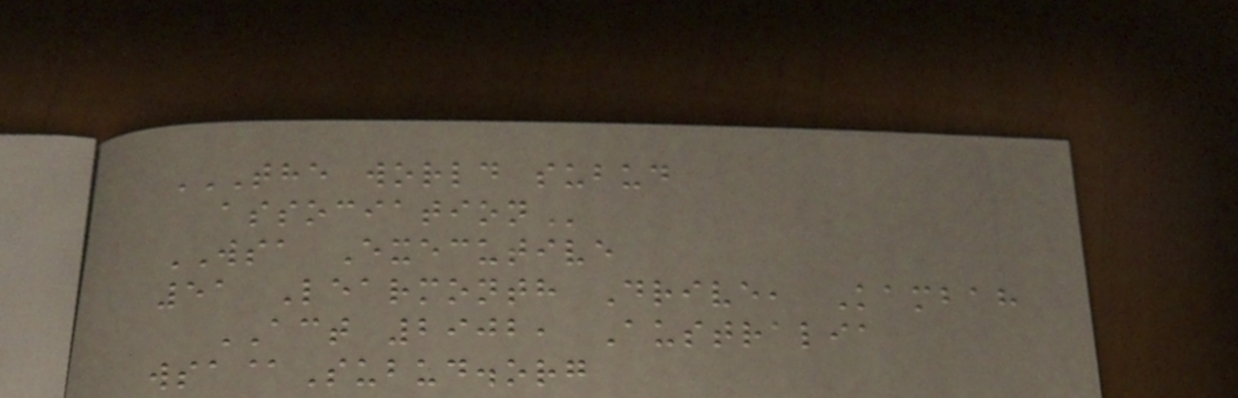THE WORLD SUBUD
ASSOCIATION
WSA Executive
51 Learmonth Drive, Kambah
ACT 2902, Australia
wsa@Subud.org
